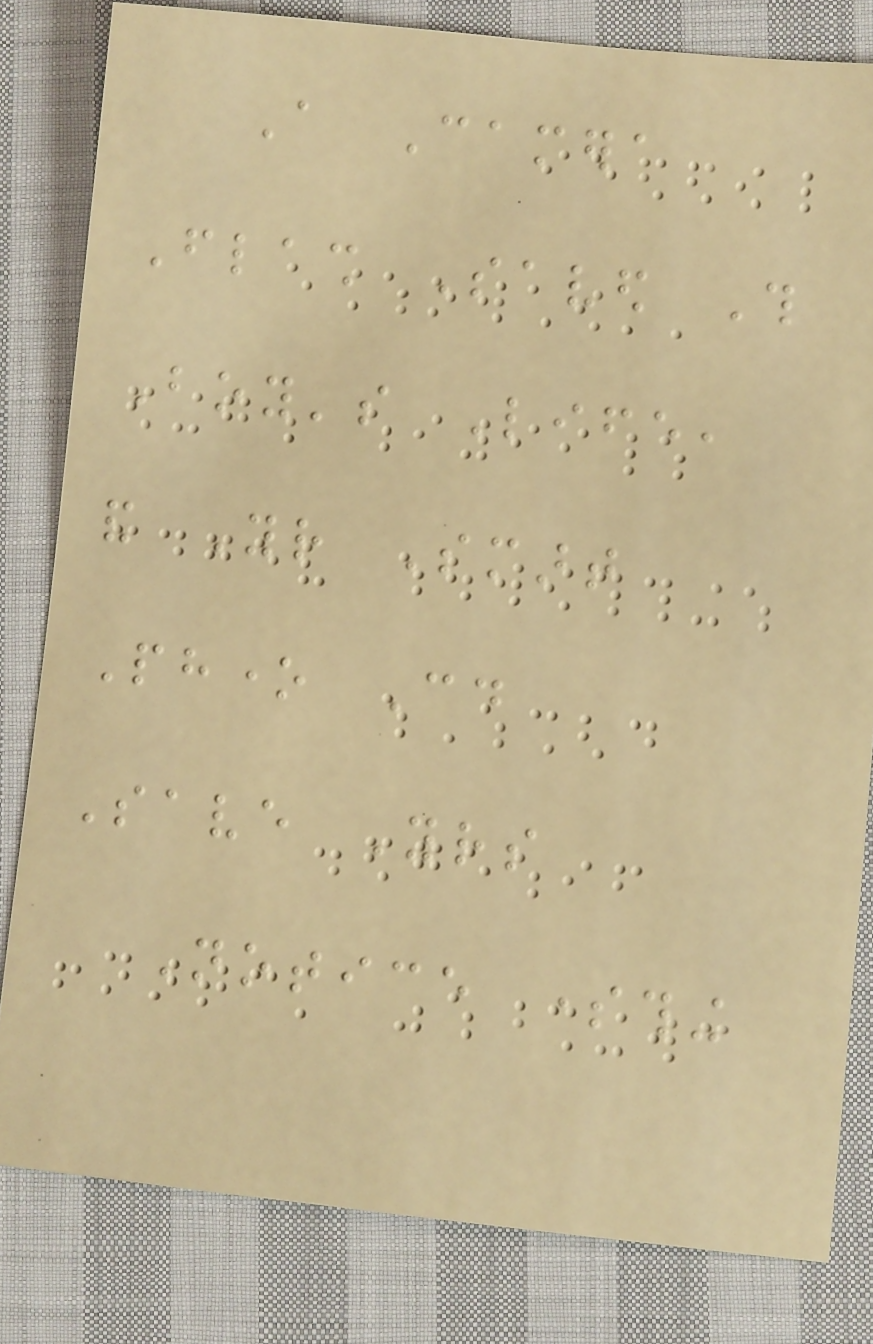A Camera
Flash Saved This
Boy's Life,
and Your Smart
Phone Could
Save Yours
Notice something
